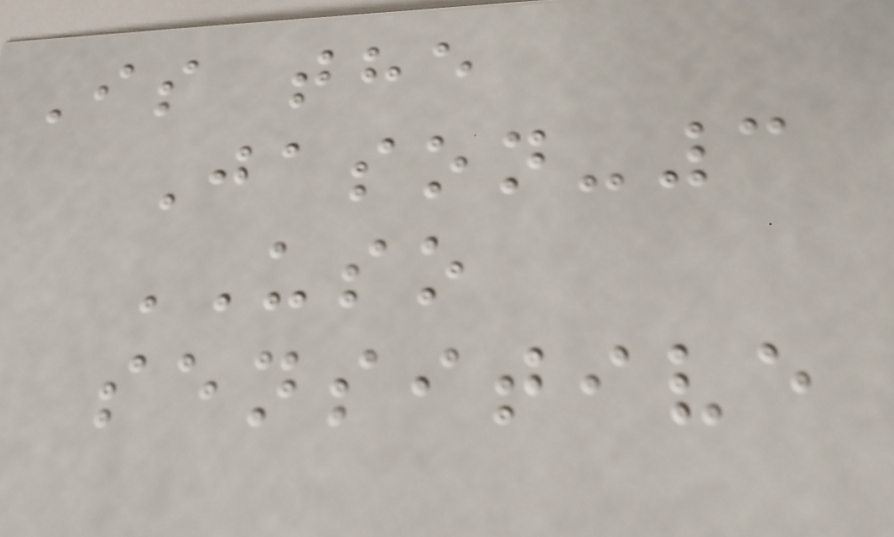Is the
Jason-3
USO
sensitive
